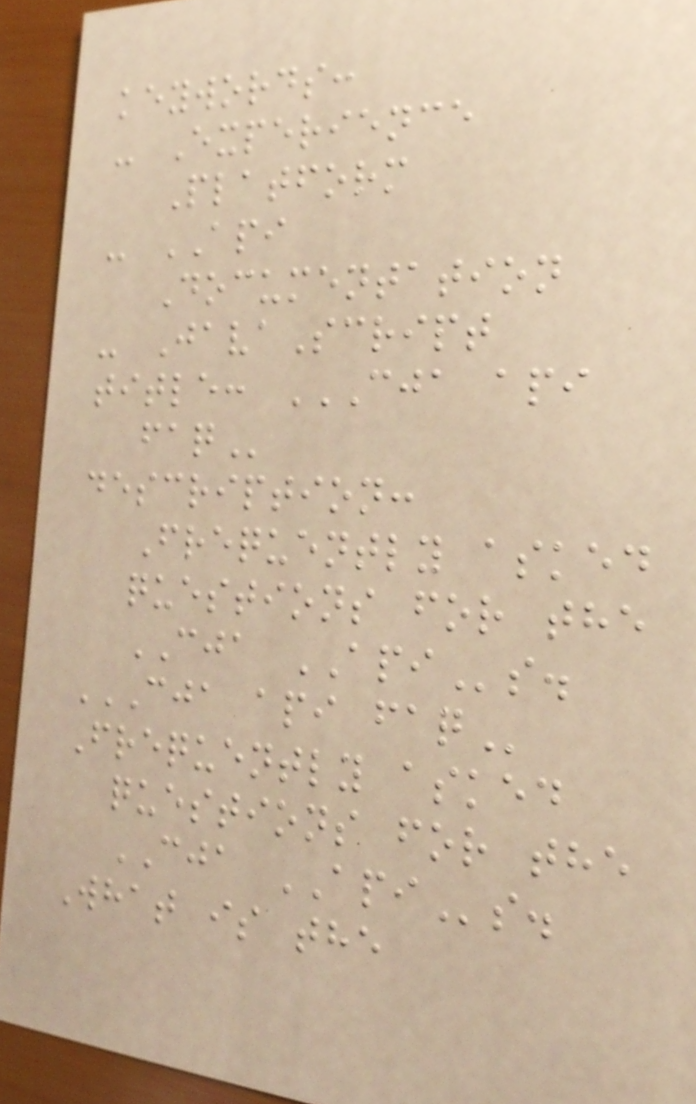keywords:
- Experience
Platform
- API
Documentation
- JavaScript
title: CJA API
FAQ
description:
Frequently asked
questions for the
CJA APIs.
CJA API FAQ
Frequently asked
questions for the
CJA APIs.
What is the
